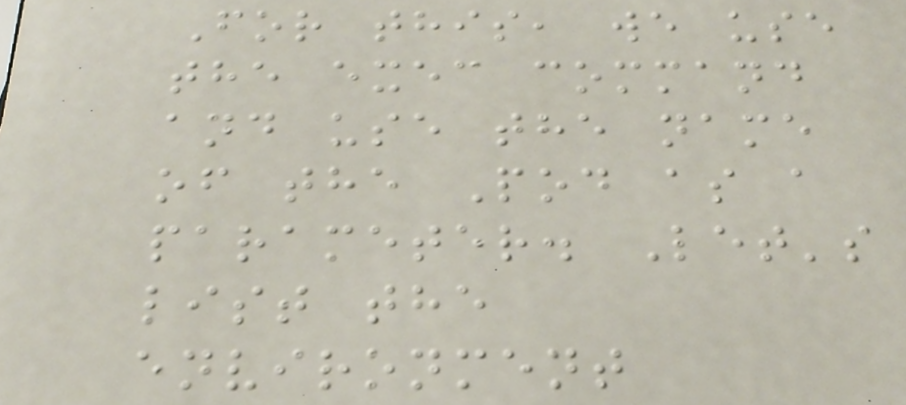For this, we use
the exec command
and use the name
of the Pod as a
parameter. Let's
list the
environment
